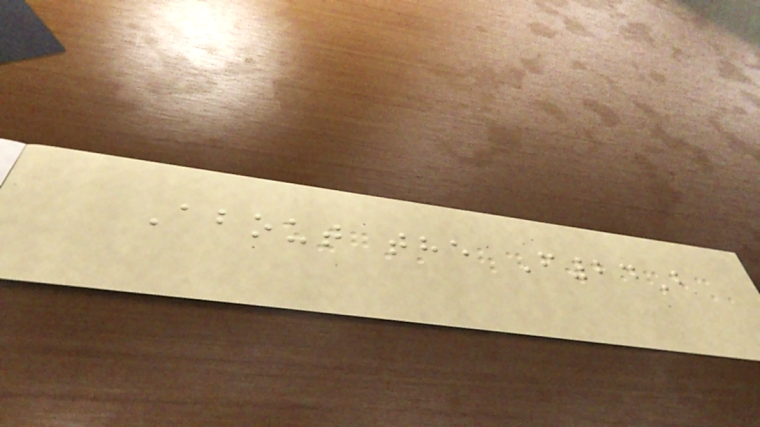About the F24B
